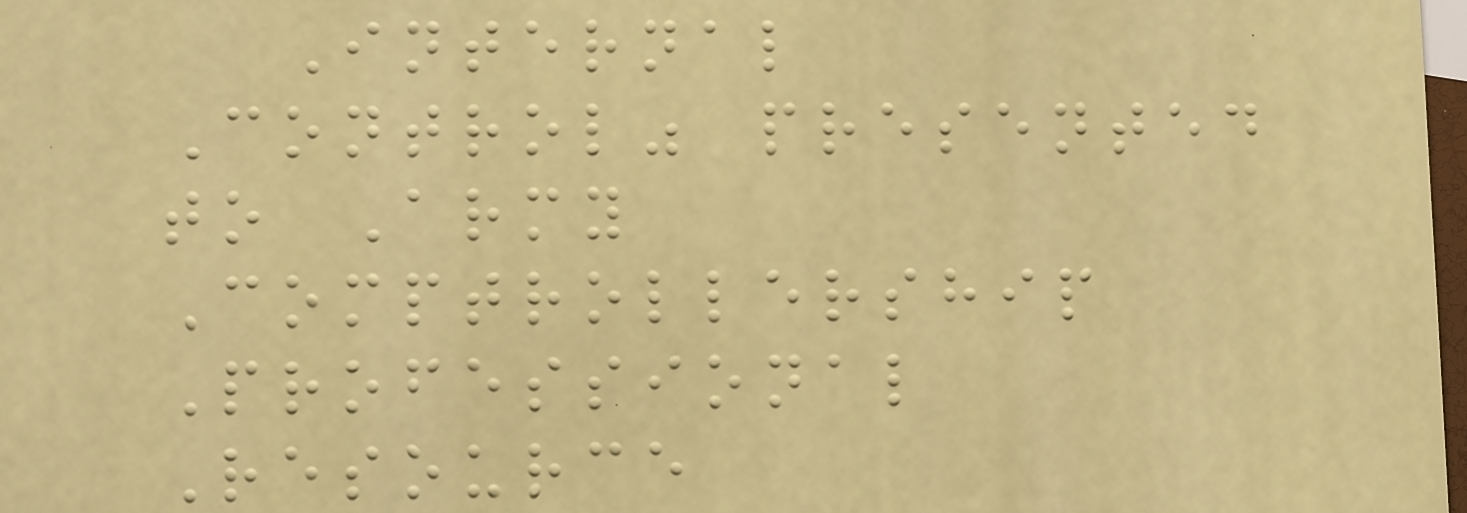Internal
Control" presented
to Army
Comptrollership
Professional
Resource
